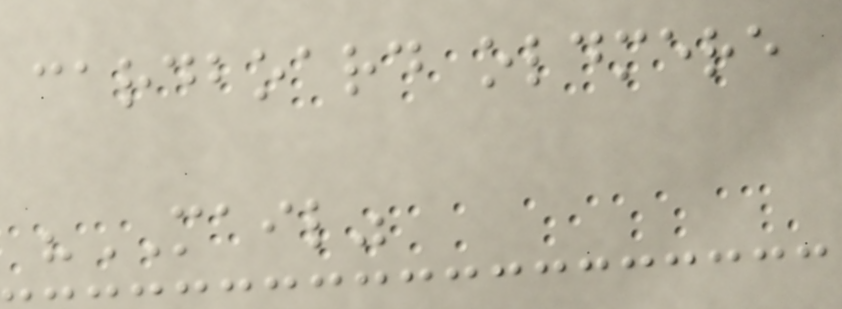cardboard oldmere
"MAIL"
